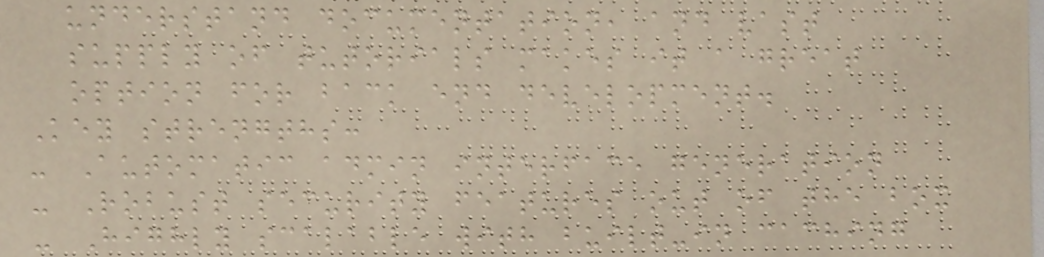understand documentation, and vast
supply of tutorials makes it a great
option for back end development.
Key strengths:
- Automatic admin interface generation
- Robust security features out of the box
- Highly scalable with built-in caching
